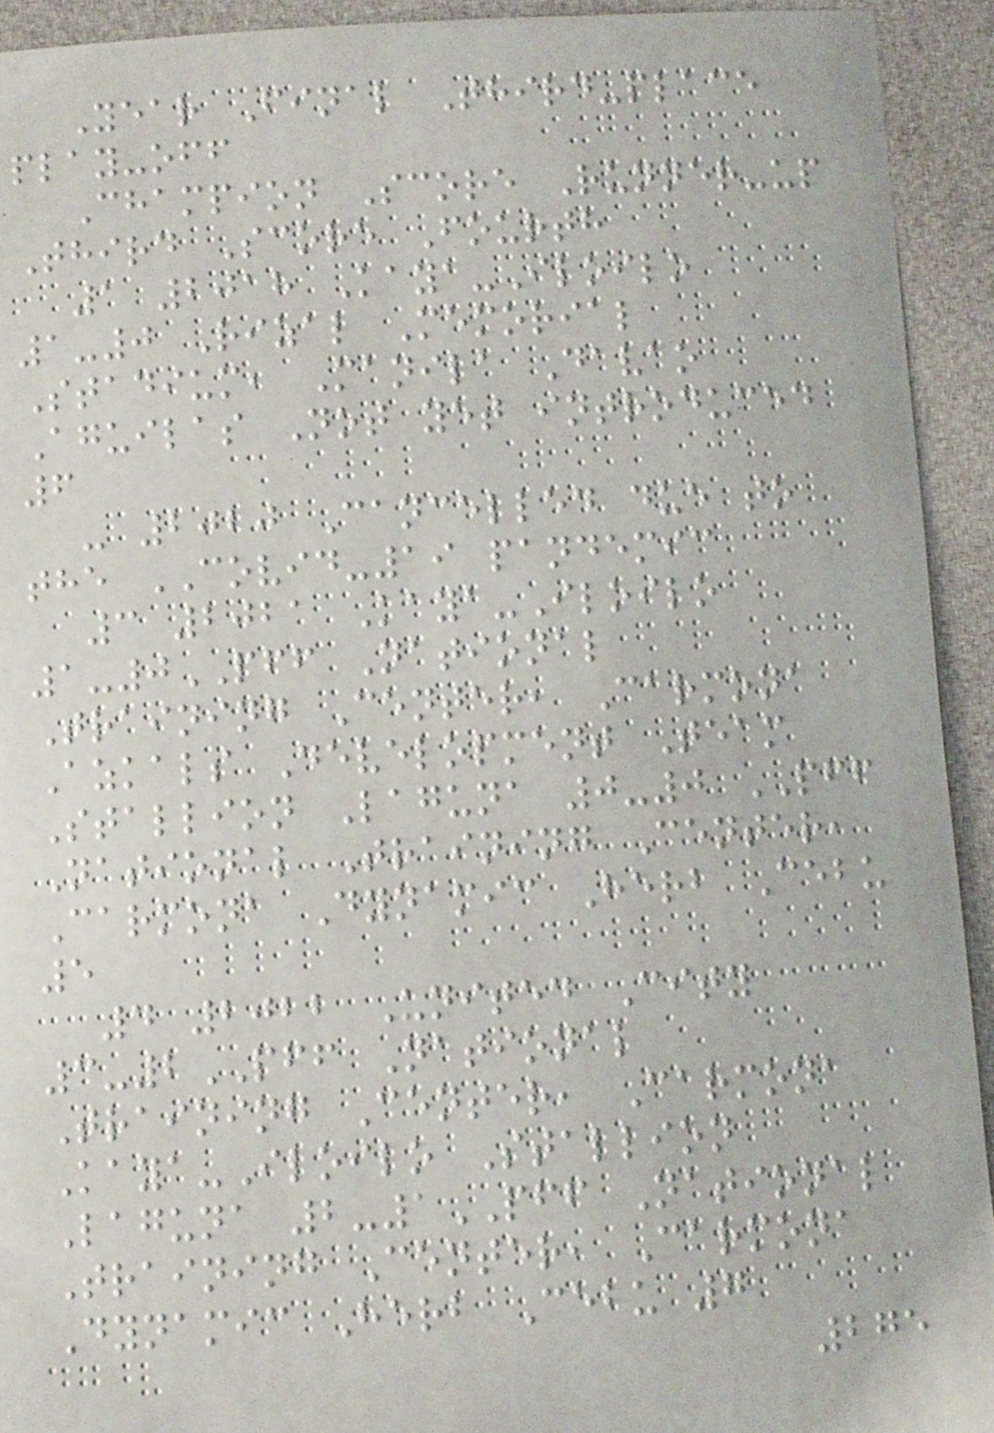Year Final Third-place
play-off
Champion Score Runner-up
Third Score Fourth
1 2018 Kaya-Iloilo
1-0 Rizal Memorial
Stadium, Manila Davao
Aguilas Not yet introduced
6
- 2020 Cancelled due to
the COVID-19 pandemic
3 2021 Kaya-Iloilo
1-0PFF National
Training Center, Carmona
Azkals Development Team
Stallion Laguna 0-0 PFF
National Training Center,
Carmona Dynamic Herb Cebu
5
4 2022 United City
3-2PFF National
Training Center, Carmona
Kaya-Iloilo Stallion
Laguna 2-1PFF National
Training Center, Carmona
Dynamic Herb Cebu 7
275
